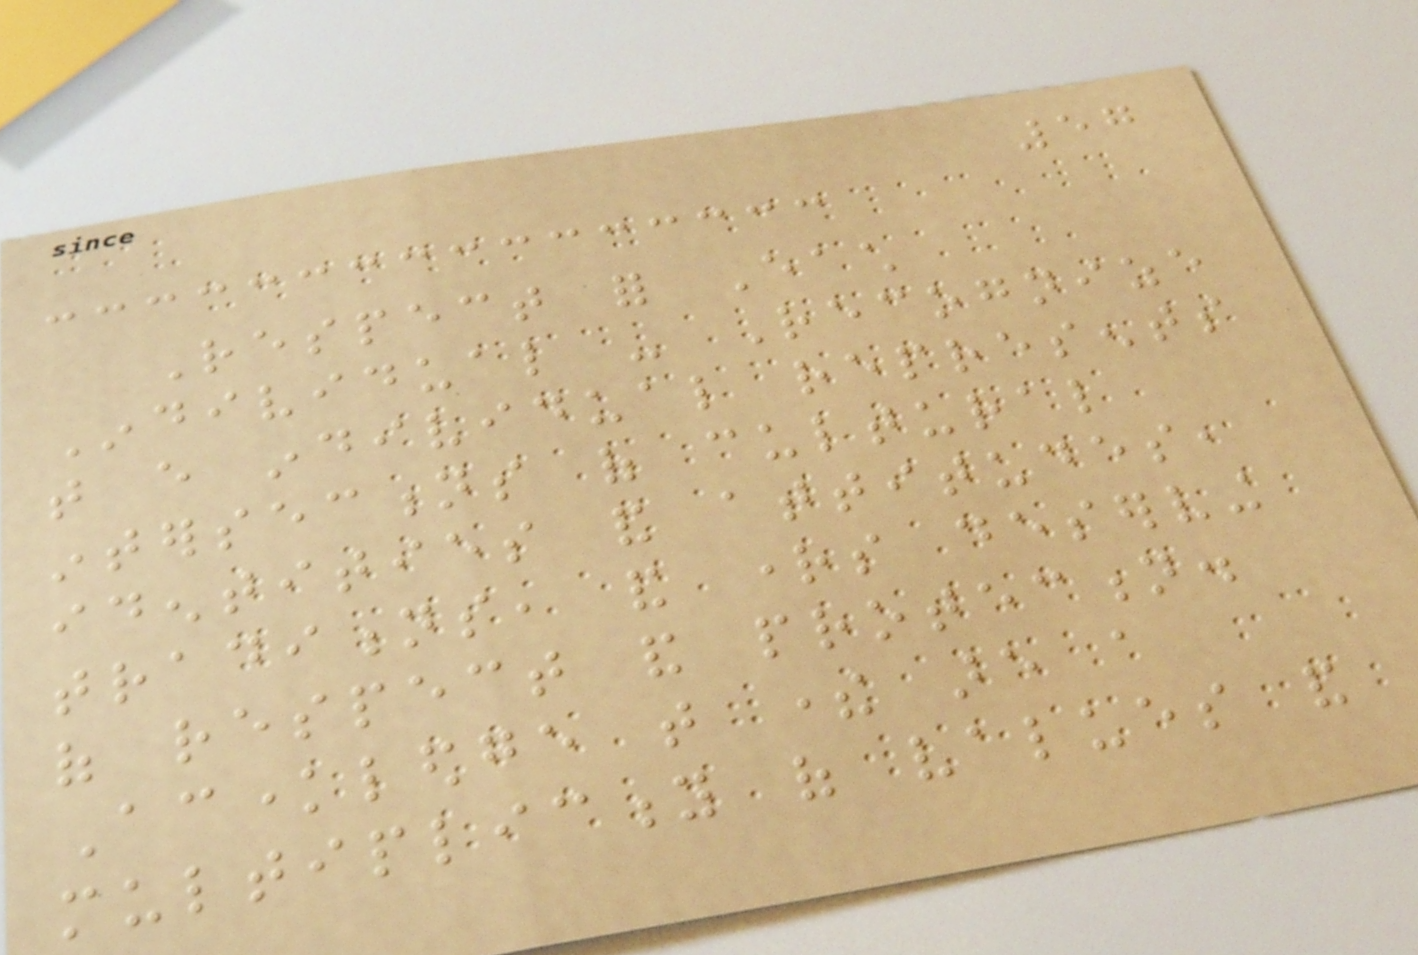57
Respect for Each
Individual - Recognize
that every individual represents
intersections of cultural
identities and attitudes,
traditions, and rights deserving
of respect and protection.
Acknowledge that there are a
multiplicity of values and
